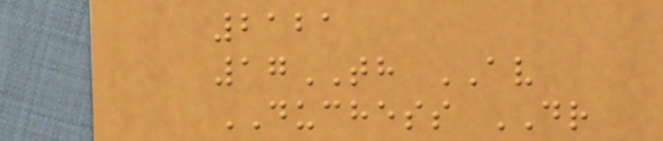2121
17TH AV
DUCHESS DR
